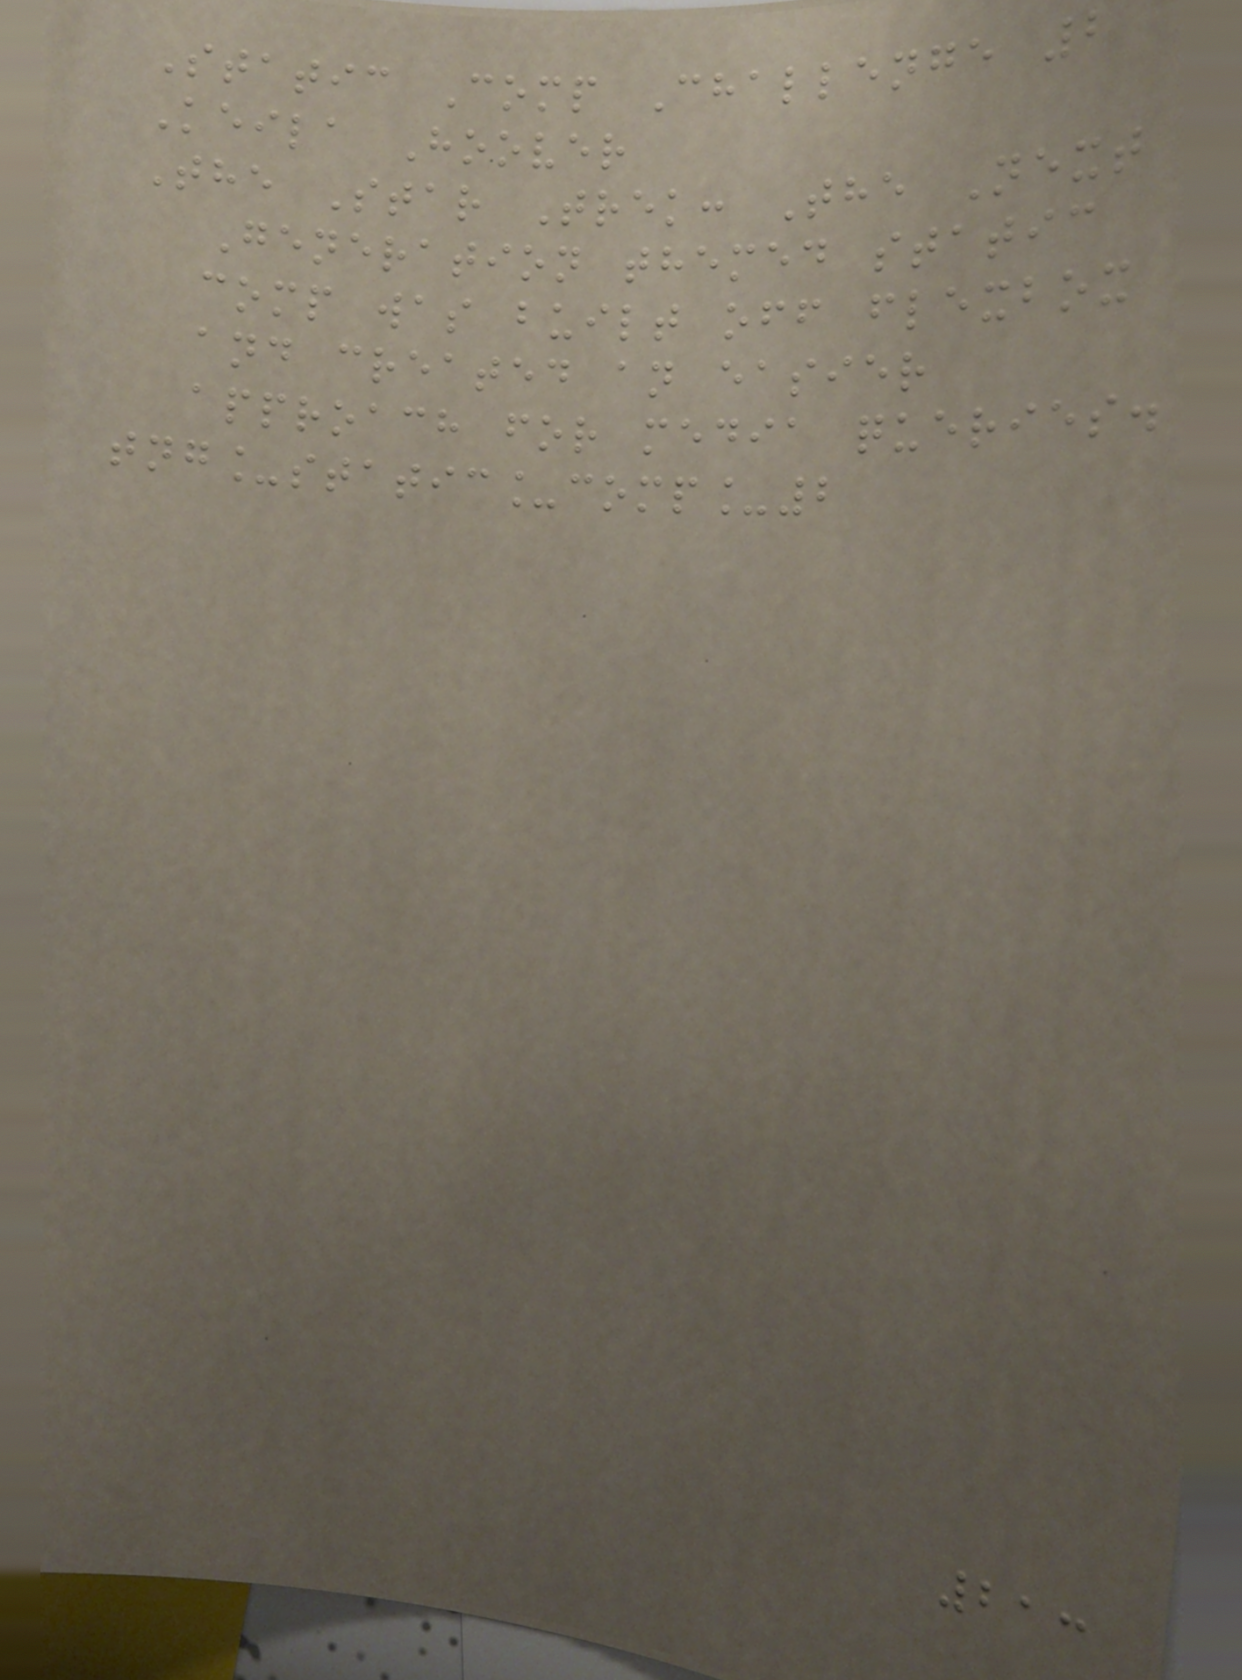Static Comp Challenge 2
Keila Hoover
The Star Trek: The Next
Generation themed static
comp was built off flexbox
and created an easier
approach for media queries.
tng_static_comp_2
213
